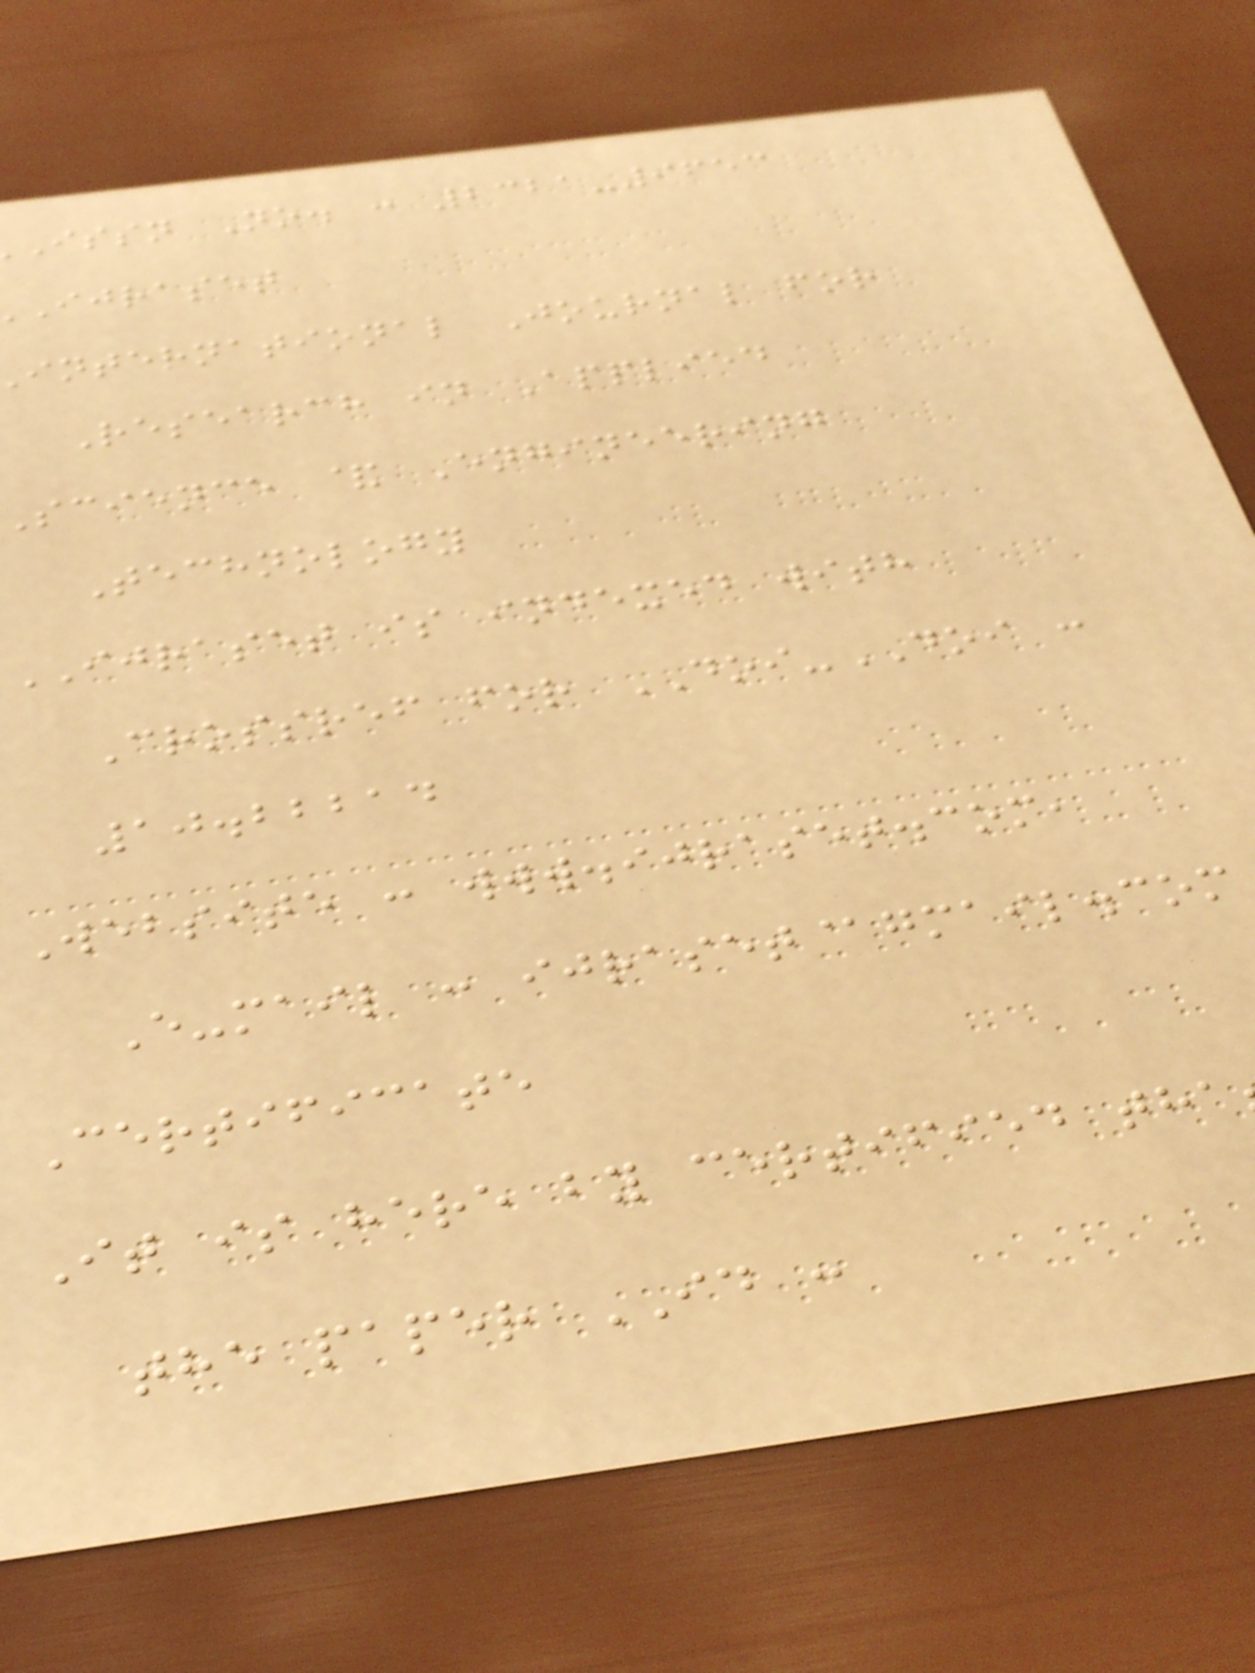issn No. : 2321-9653
ijraset
international Journal for
Research in Applied
science & Engineering
Technology
IJRASET is indexed with
Crossref for DOI-DOI :
10.22214
Website : www.ijraset.com,
E-mail : ijraset@gmail.com
Certificate
It is here by certified tha
the paper ID :
